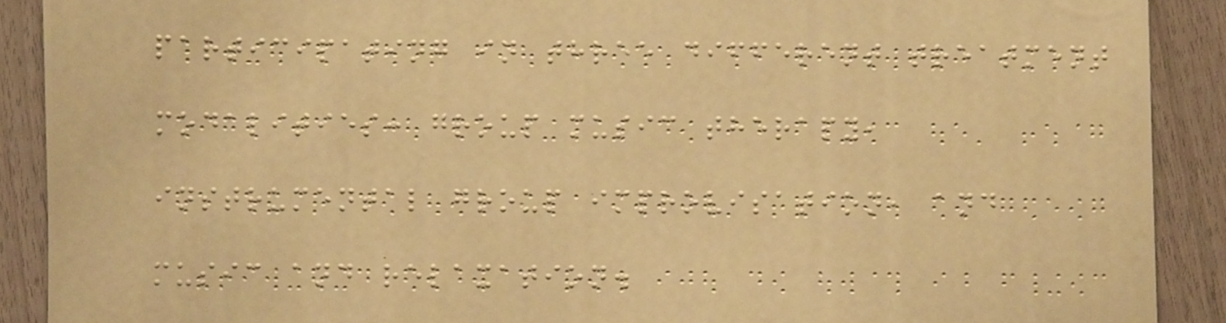participating in three different treatment
modalities: group music therapy,
instrumental group improvisation, and
music and relaxation.
